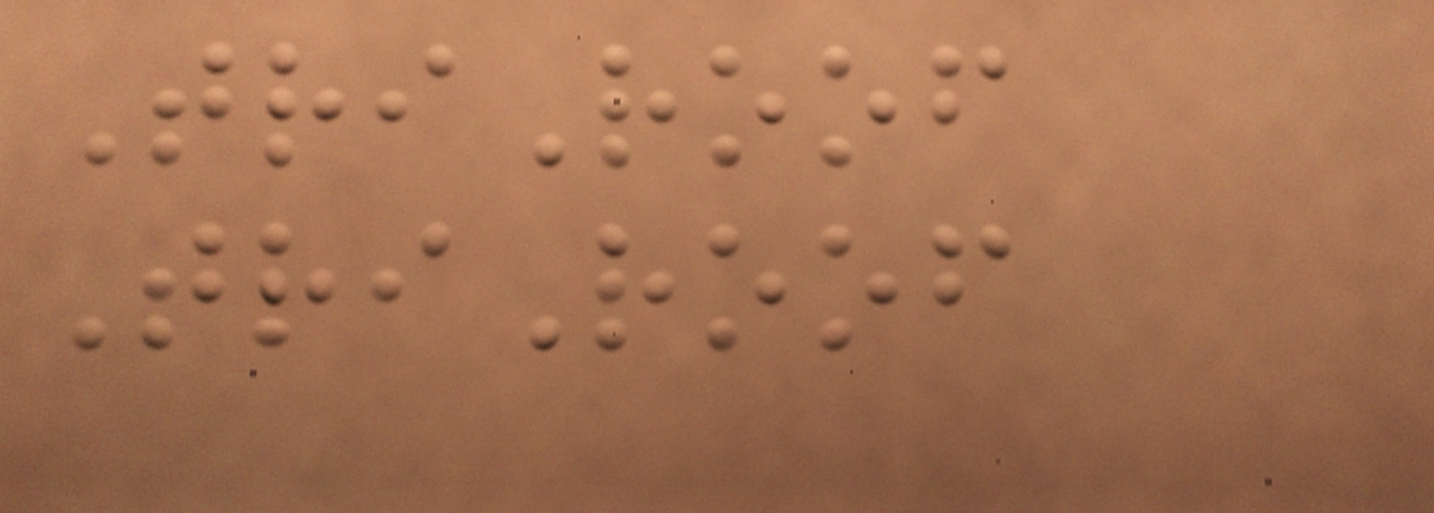TriRoof
TriRoof
